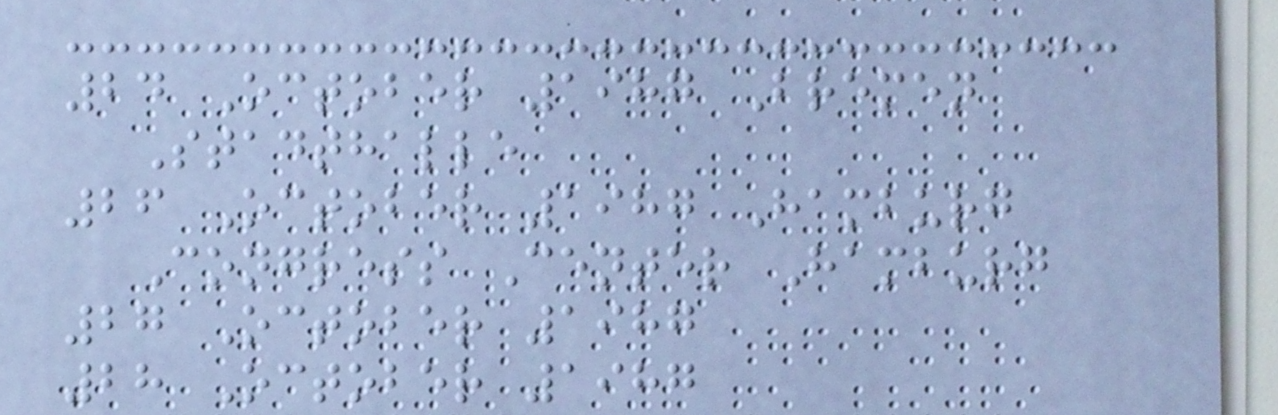24 October 1987 Bremen
Stadthalle
26 October 1987 Hamburg
Congress Center Hamburg
27 October 1987
28 October 1987
